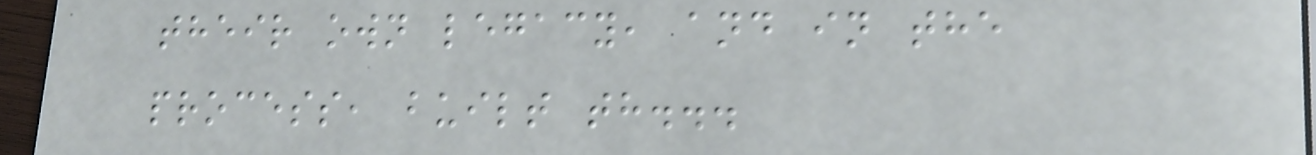their own legacy, and in the
process, built th...
